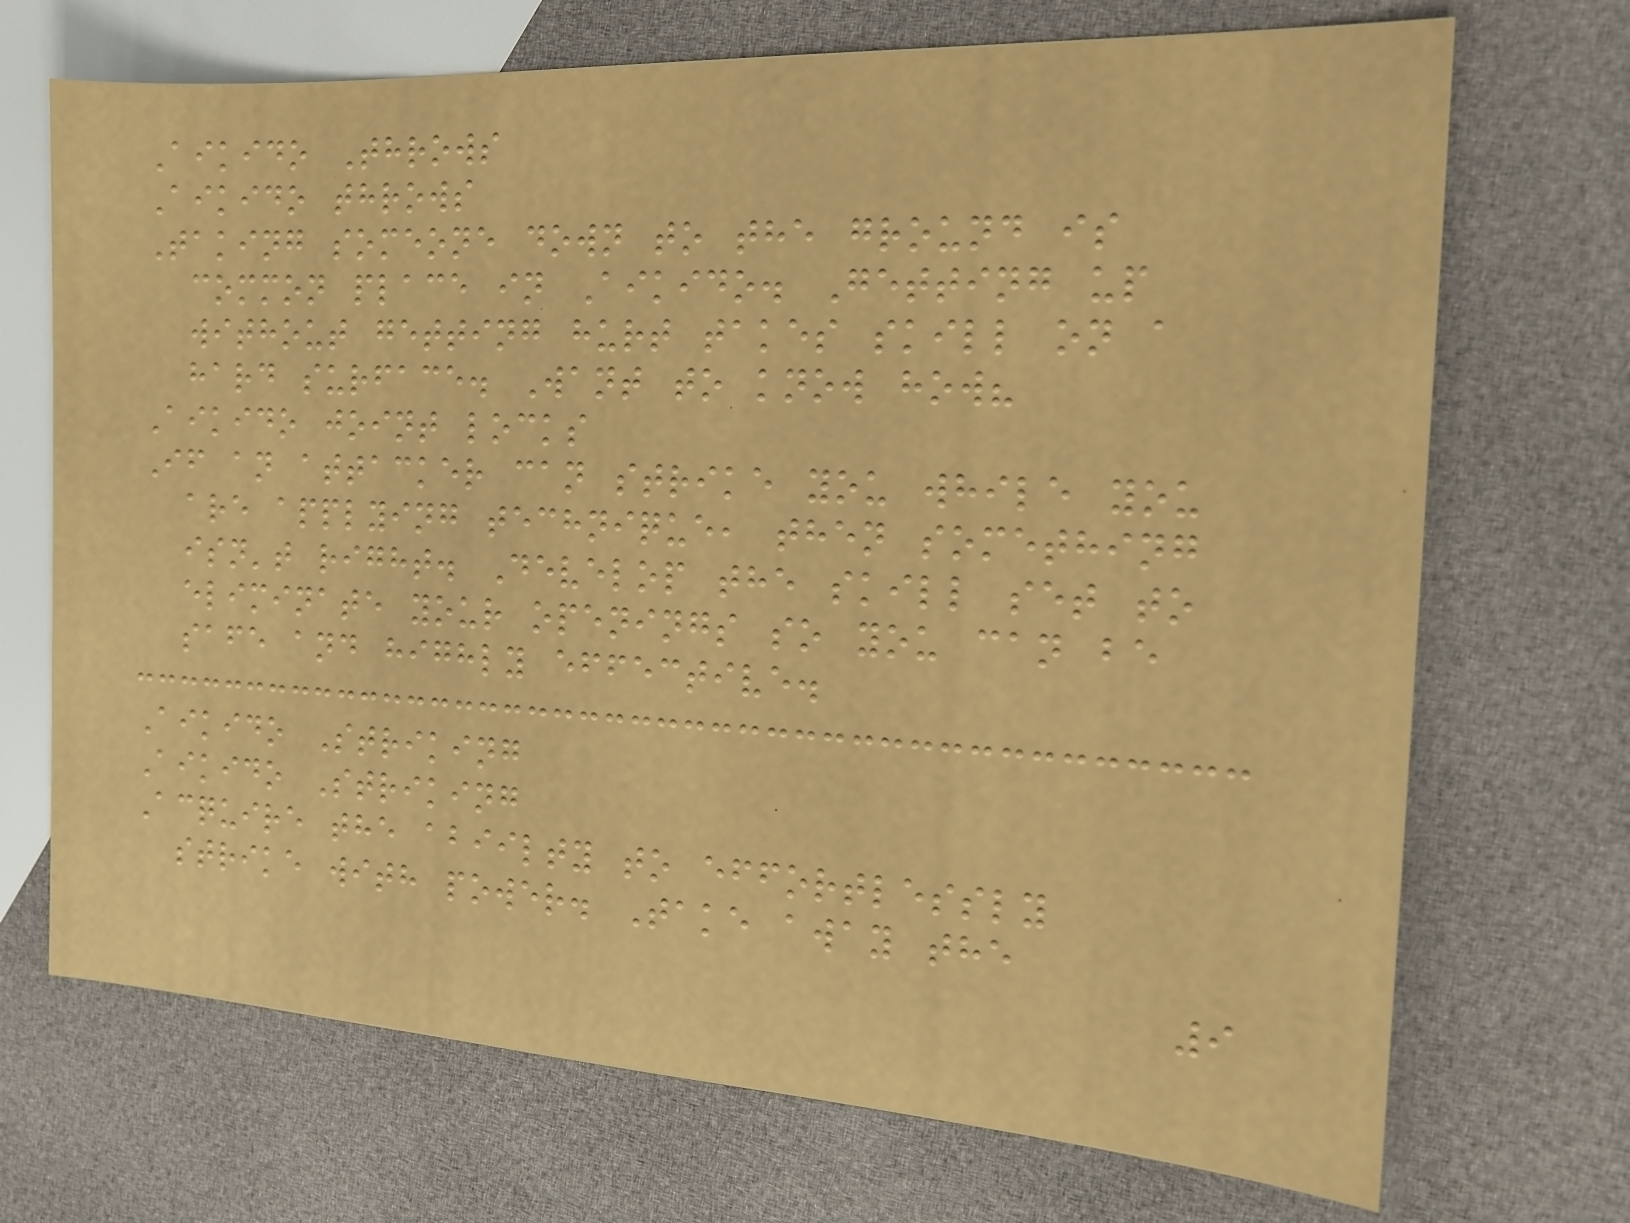Aikido Throws
Aikido throws
Taking someone down to the ground is
common place in Aikido. Getting up
without getting hurt takes skill on a
hard surface. Want to know how?
Aikido joint locks
If an attacker can strike you while you
are applying technique, then something
isn't right. Develop the skill set to
eliminate your openings so you can be
safe and highly effective.
Aikido Striking
Aikido Striking
Acquire the abiilty to effortlessly
strike with power. Take away the
9
